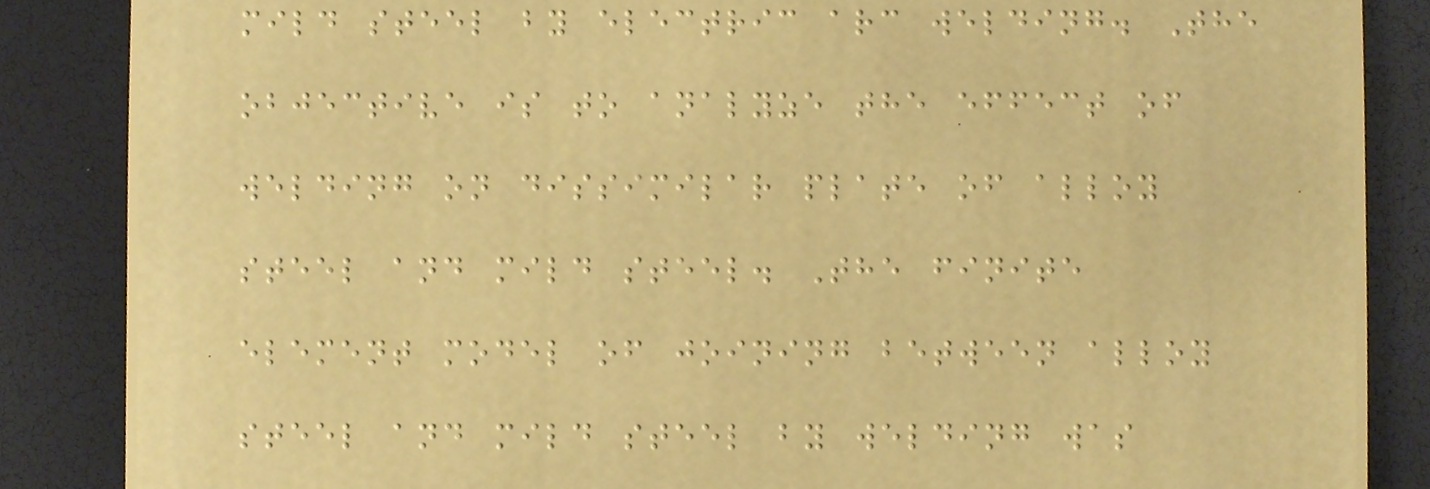mild steel by electric arc welding. The
objective is to analyze the effect of
welding on dissimilar plate of alloy
steel and mild steel. The finite
element model of joining between alloy
steel and mild steel by welding was
